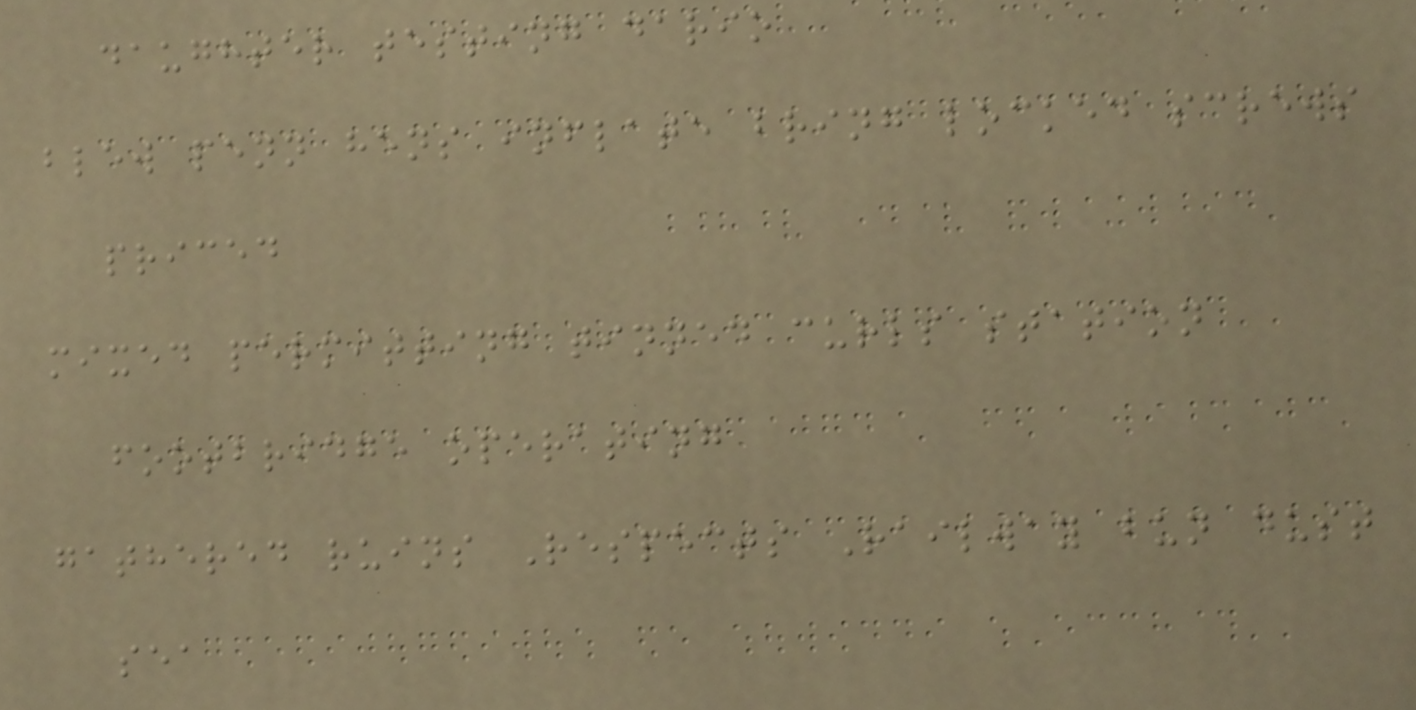daughter testing dario
blew penn hens inflate bring locked screws
priced
mixed permitting tinned curls station
footbridge operating
gathered ruins Respects Railway bun dust
sea
